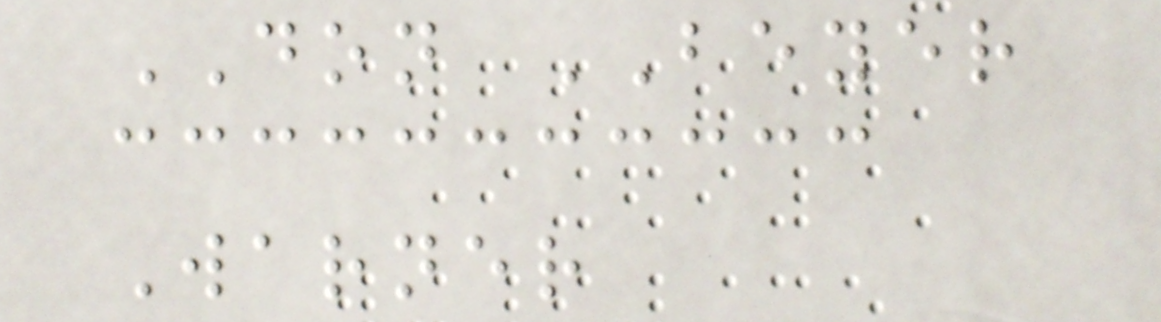DON BEYER
Warner
